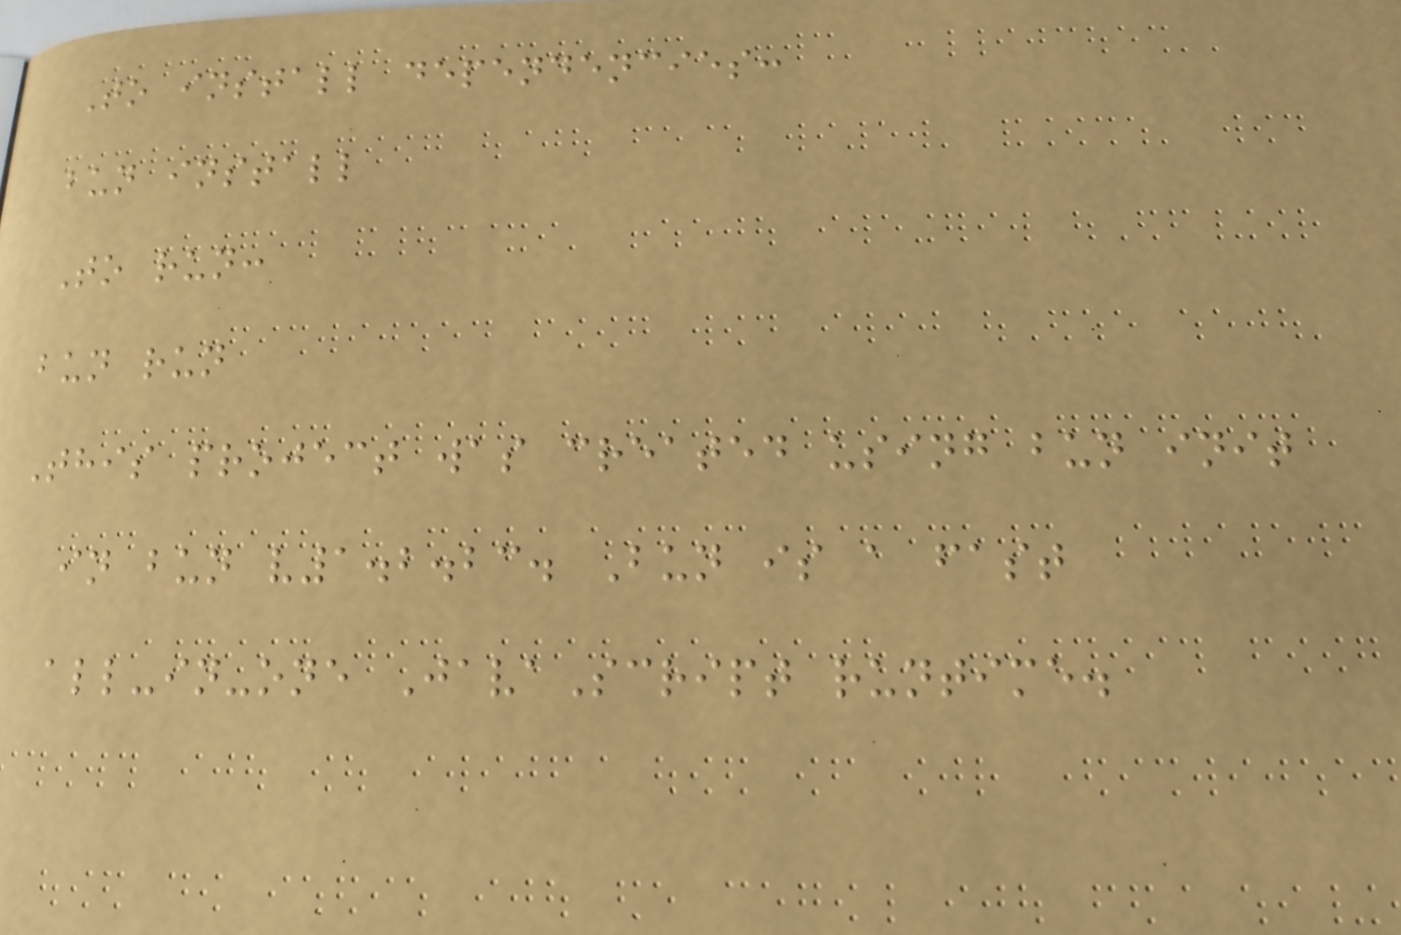To install dependencies:
bun install
To run:
bun run
This project was created using bun init
in bun v1.2.23. Bun is a fast
all-in-one JavaScript runtime.
